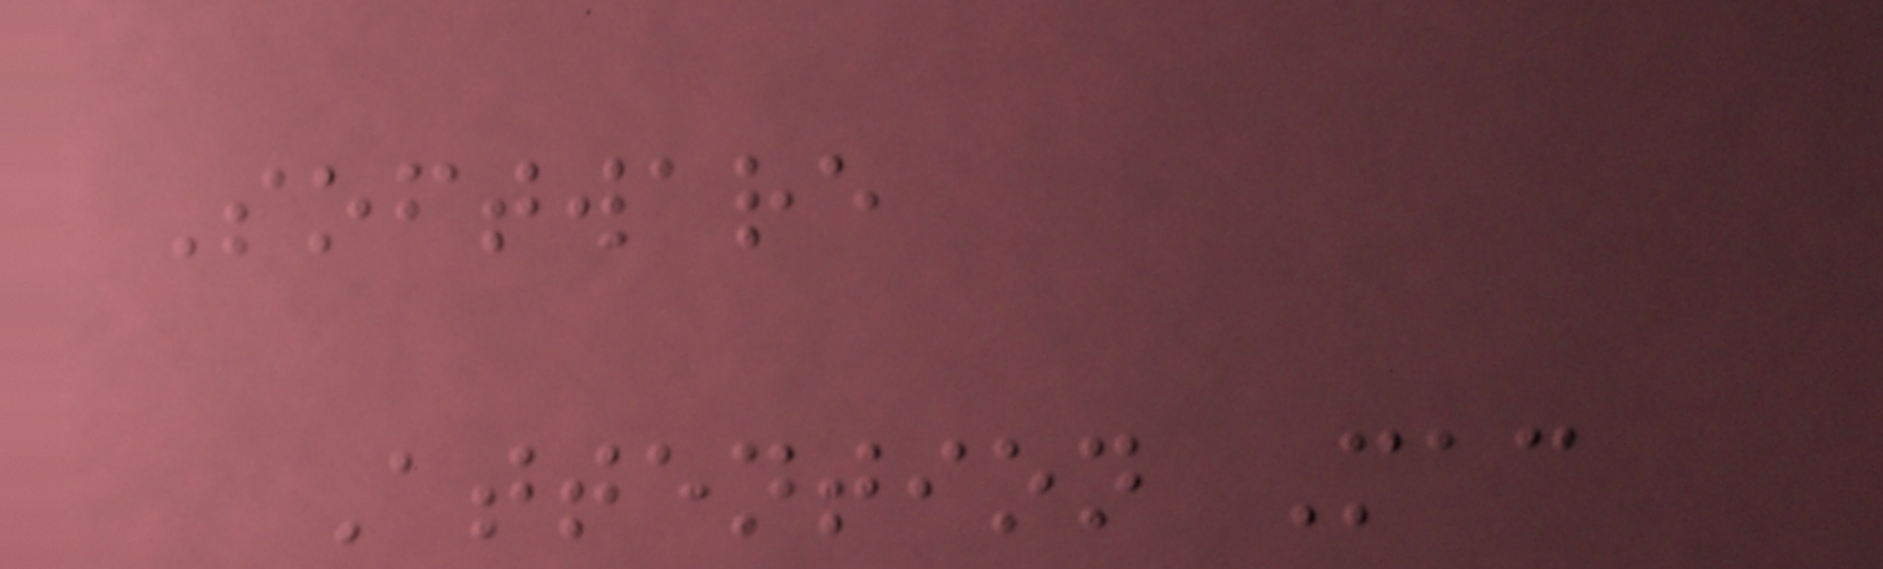Software
Attention Mac
